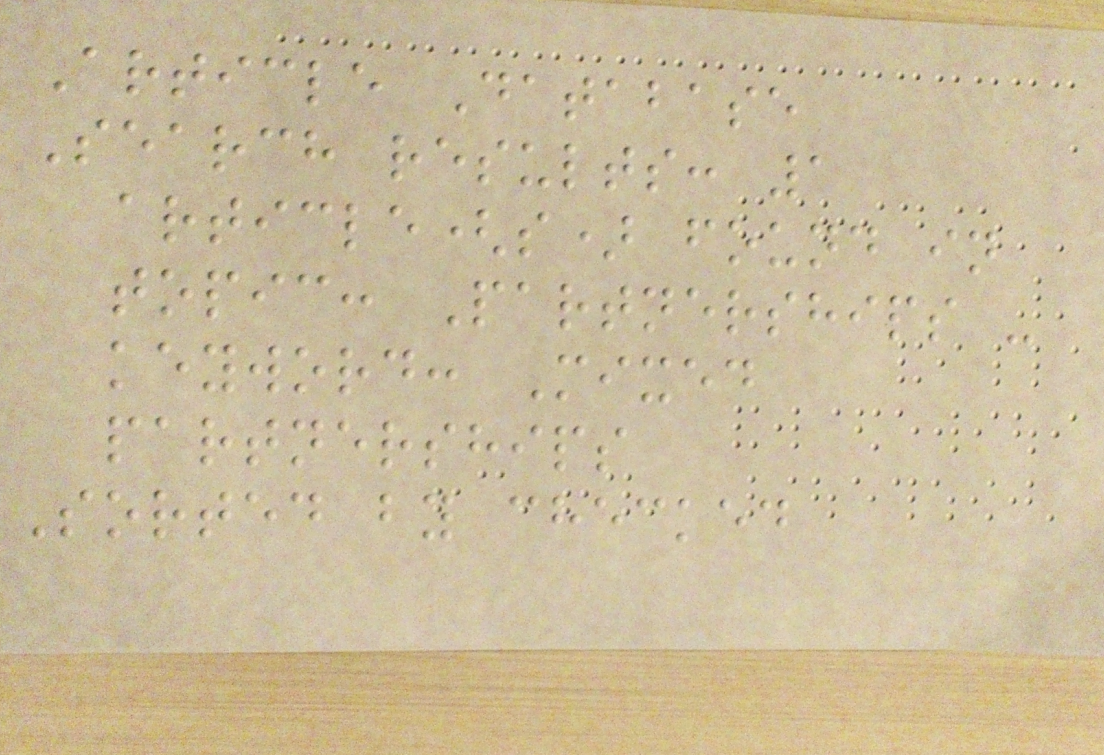Article Database
Search results: 1
article(s) found in
topic: Partnerships -
keyword: Mixed
partnerships
Sorted by checked
